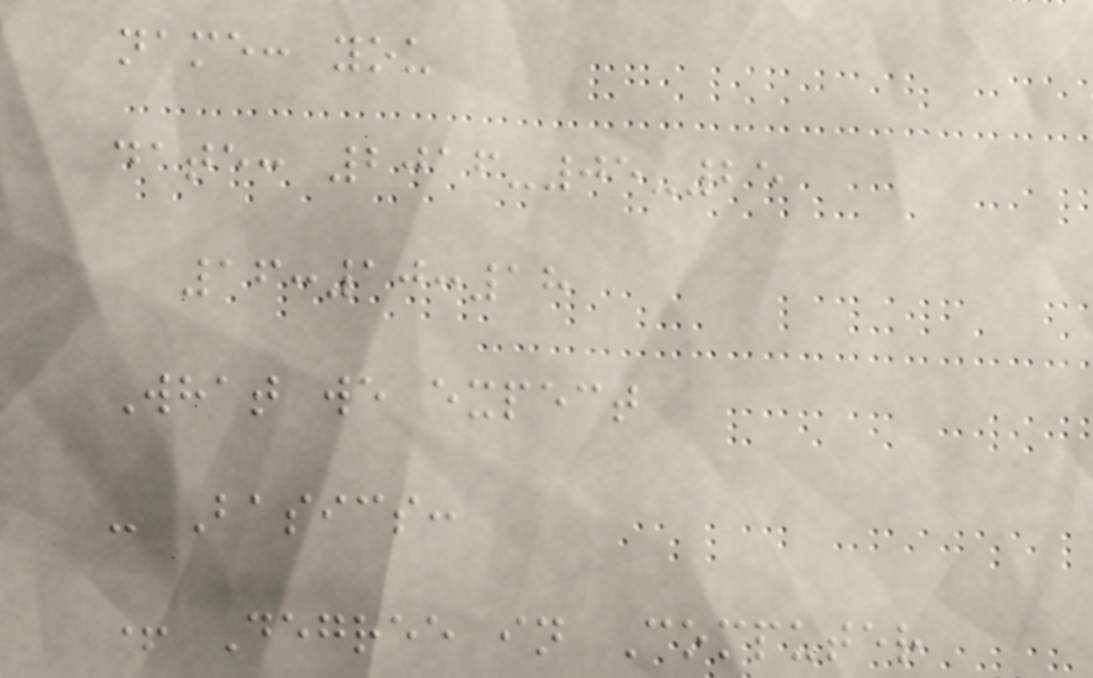name: you
date: 2016-05-25
16:10:18
What we expect
- Basics:
+ Degree in Computer
